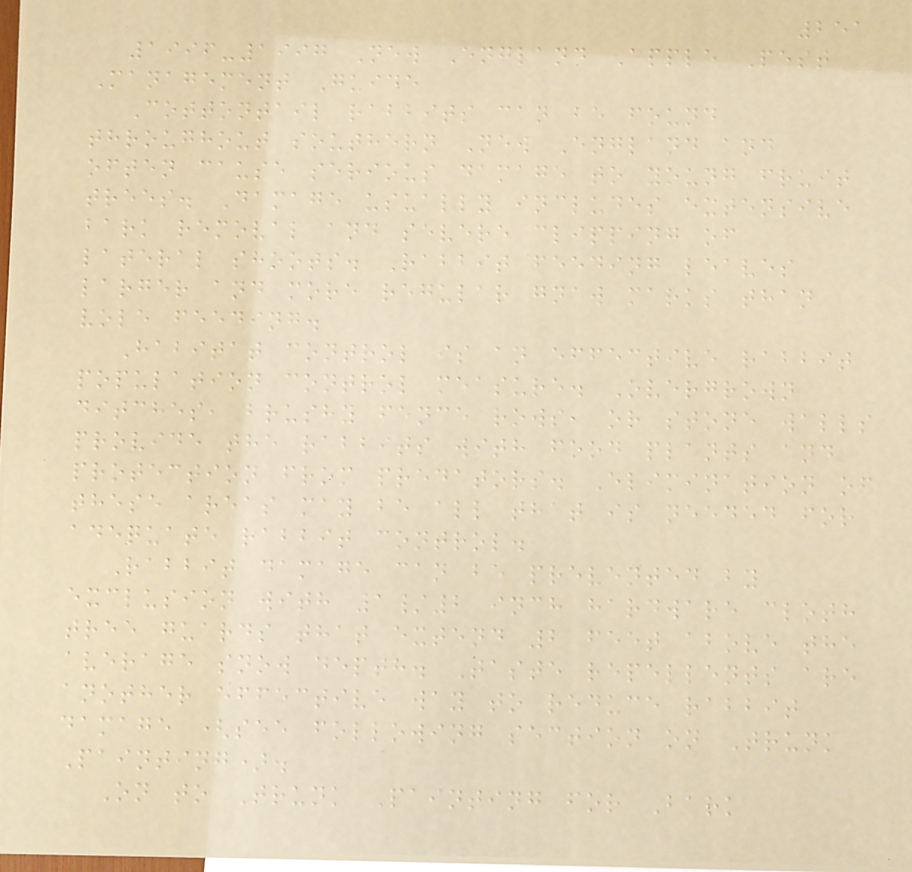251
1996-1997 New England Apple Pest
Management Guide
Cottontail rabbits can be found
throughout southern New England and
often cause serious damage to young fruit
trees. Damage usually includes extensive
bark removal and severe clipping of
lateral shoots. Rabbit feeding leaves
larger and more regular gnaw marks than
vole feeding.
Habitat control is an effective rabbit
population control measure. Overgrown
ditches, brushy fence rows, or stone walls
provide the rabbits with food plants and
protection from predators. Elimination of
these areas may be all that is needed for
adequate rabbit control.
Rabbit damage can be prevented by
exclusion with 1/2 inch hardware cloth
tree guards that extend 2 feet above the
average snow depth. Taste repellents are
another effective way to reduce rabbit
damage (see following section on Trunk
Painting).
On to Trunk Painting for Bark
